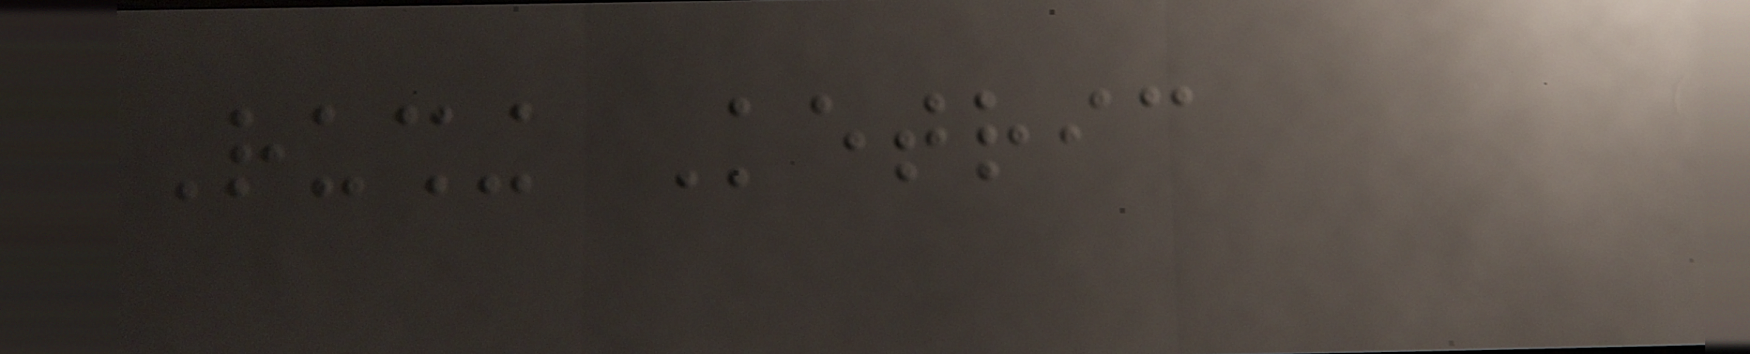Rushing Ketric
